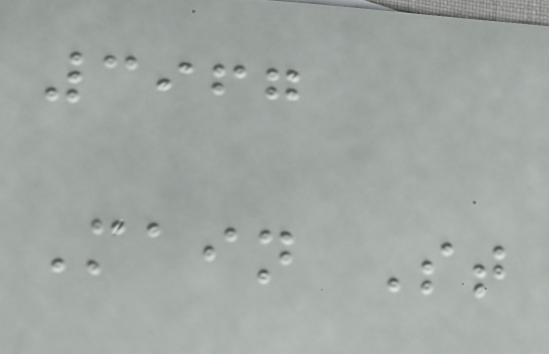3967
Main St
